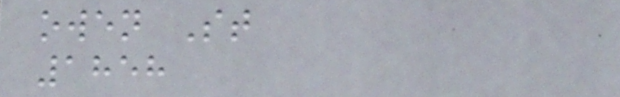owen St
1858
